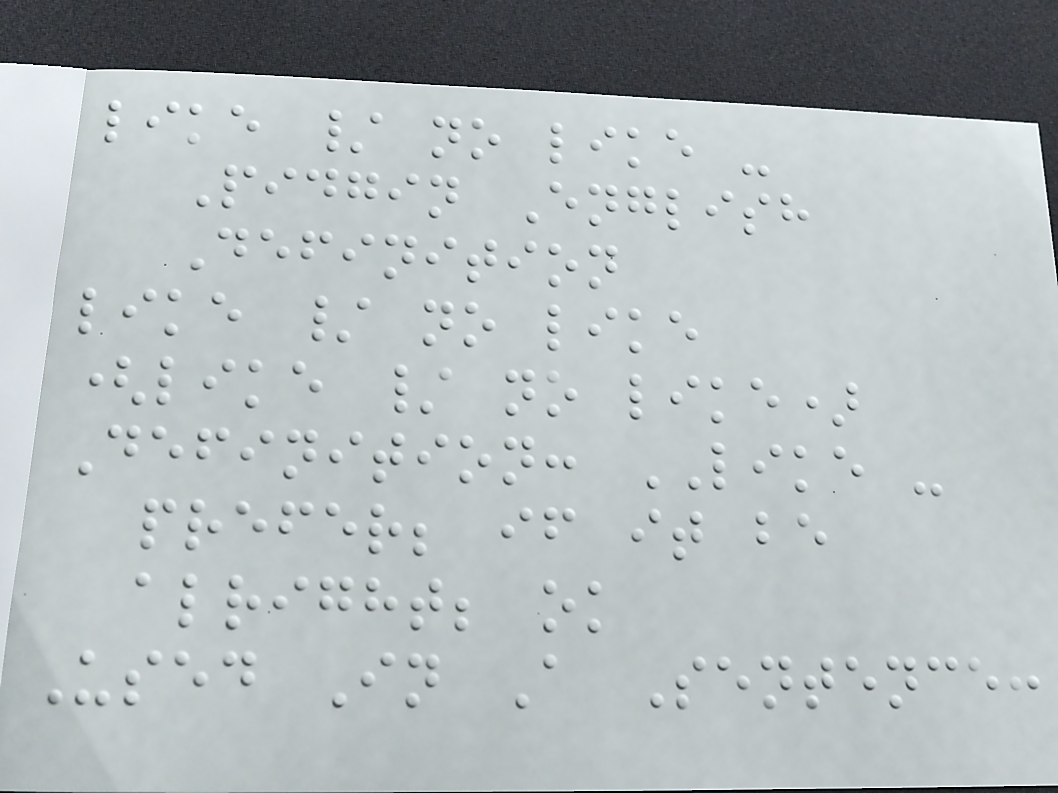like / no like -
Pidgin English
Definition
like / no like
(like / no like)
Definition: LIKE -
prefer; if it be
alright; ok
Used In A Sentence:
